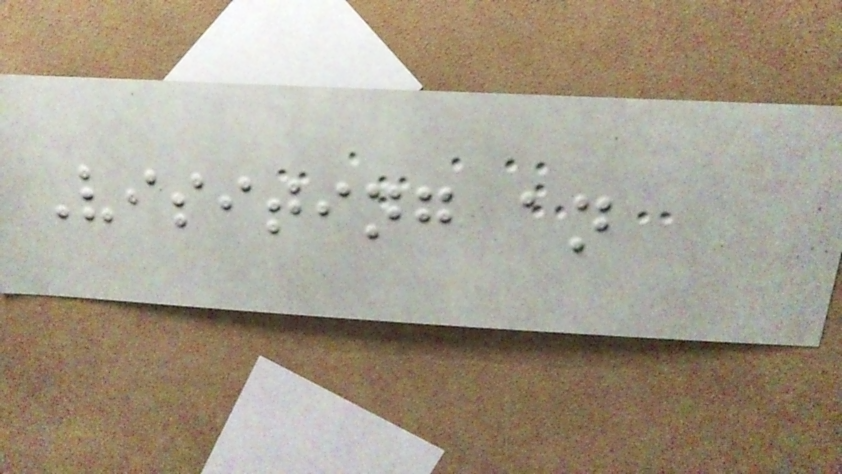Visiting an
